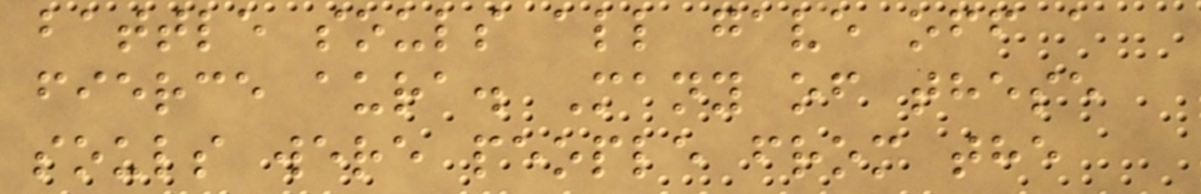battle souls all gave off a
fierce aura. Many of these
souls were people from the
